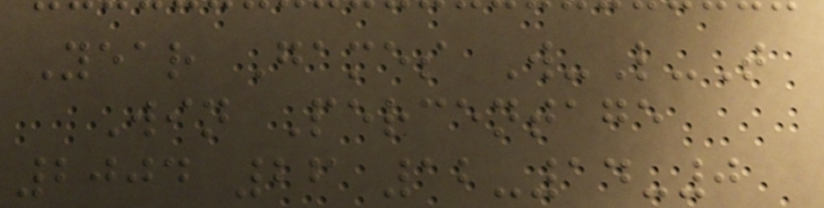Year Games W-L-T
Win Percentage
2004 26 12-14-0
